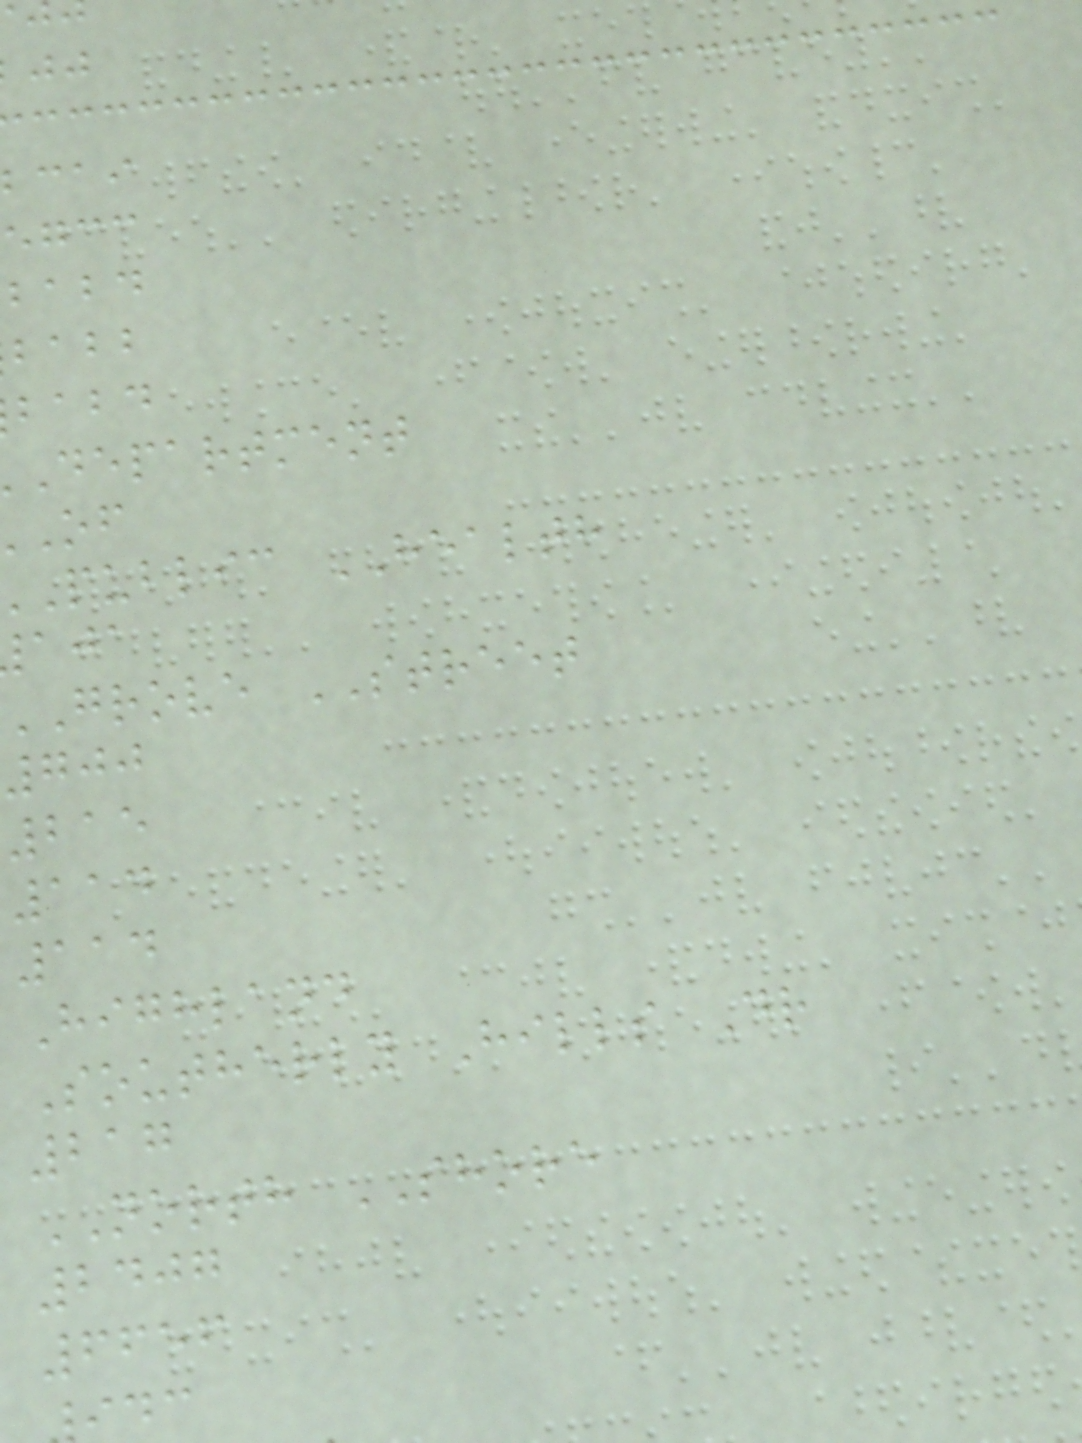egcc
babd
babb
babd
department
public HEALTH
grove STREET
700
215
114
114
Highland
Southerly Hills Dr
217
NORTH SHORE
2407
6656
